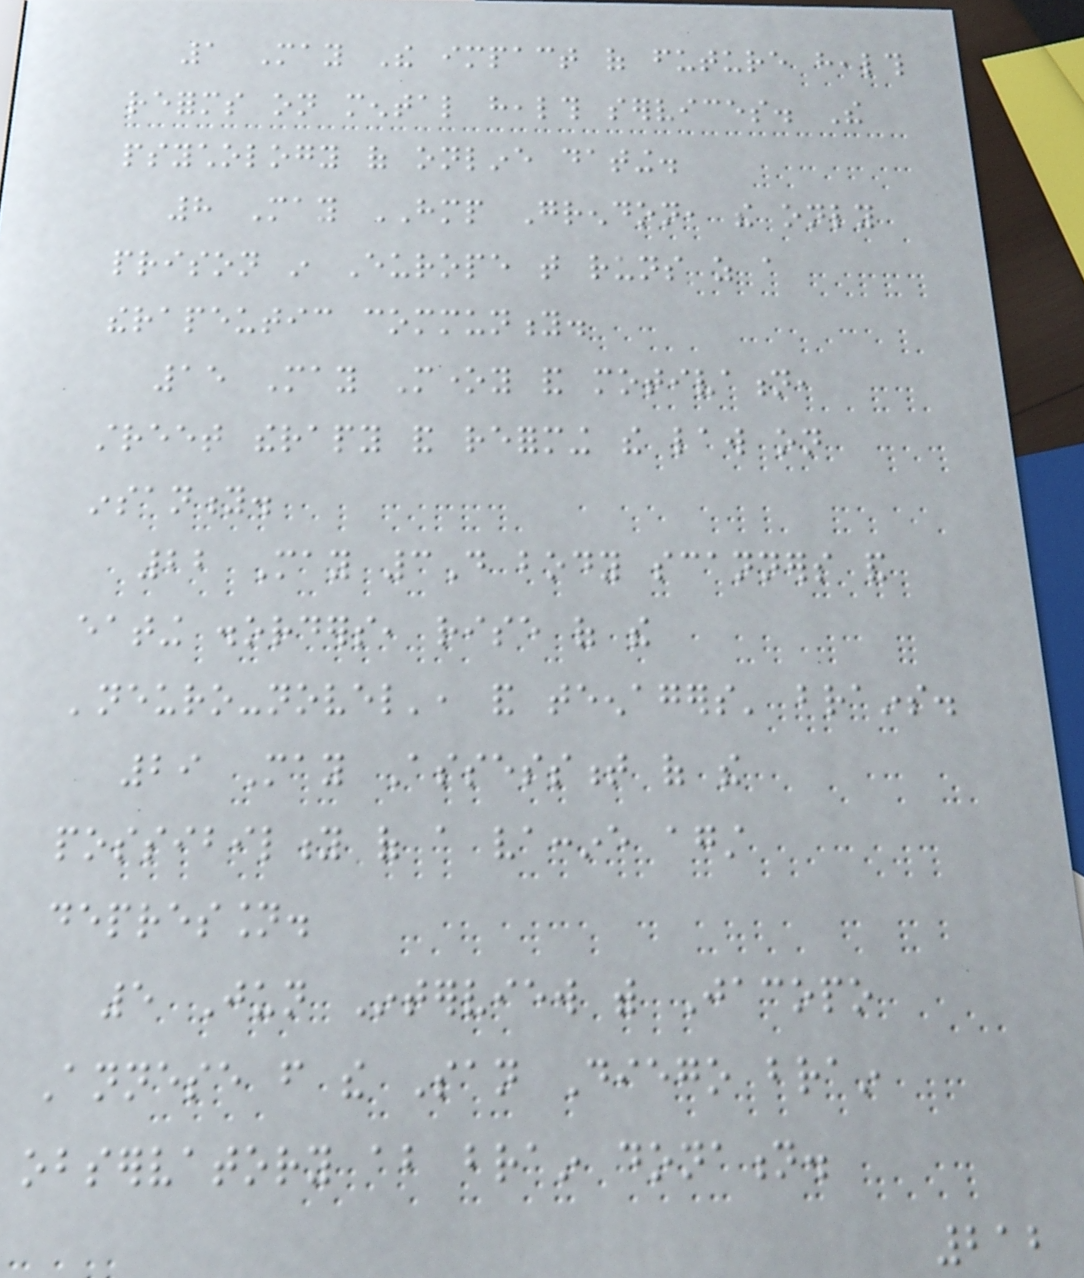1 May The impact of future health
reforms on mental health services. The
psychology of online dating.
8 May HMP Grendon, the only
prison in Europe that runs as a
therapeutic community.
15 May Money and motivation,
street therapy and reforming the law on
insanity.
22 May 3D body scanners and
eating disorders, rise of the
'neuro-novel', and teenagers' brains.
29 May Assessment of the
possibility of a vaccine against
depression.
5 Jun Interview with Jacopo
Annese from the San Diego brain
observatory about brain donation.
212
